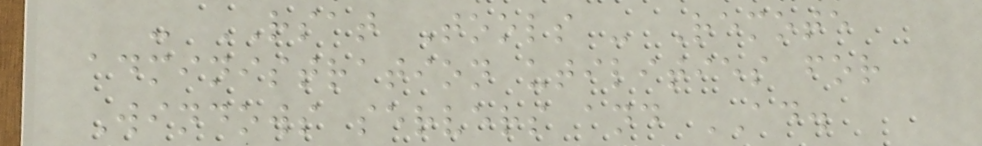- RSAT Tools - Remote
administration utilities for
Windows servers and AD.
